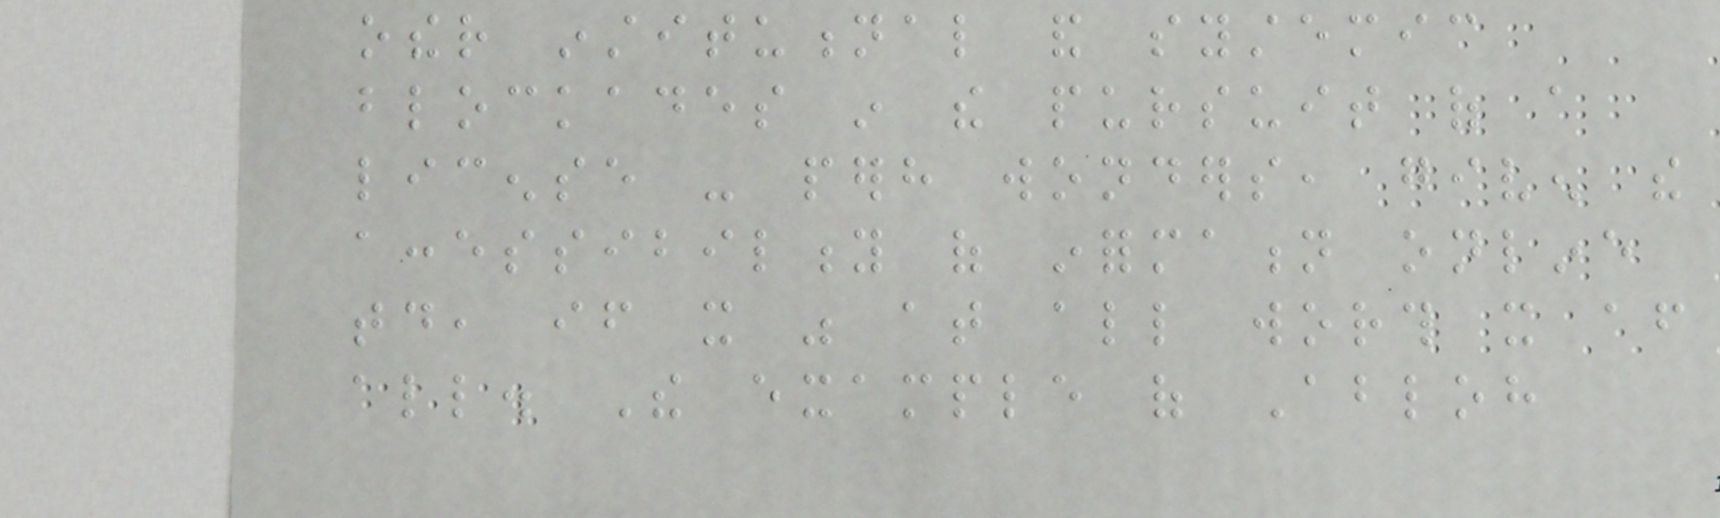other institutional and systemic
blockades in the pursuit of a
license - perhaps wonders, given the
accessibility of information online
today, if it was at all worth it after
all. The example of Abloh
